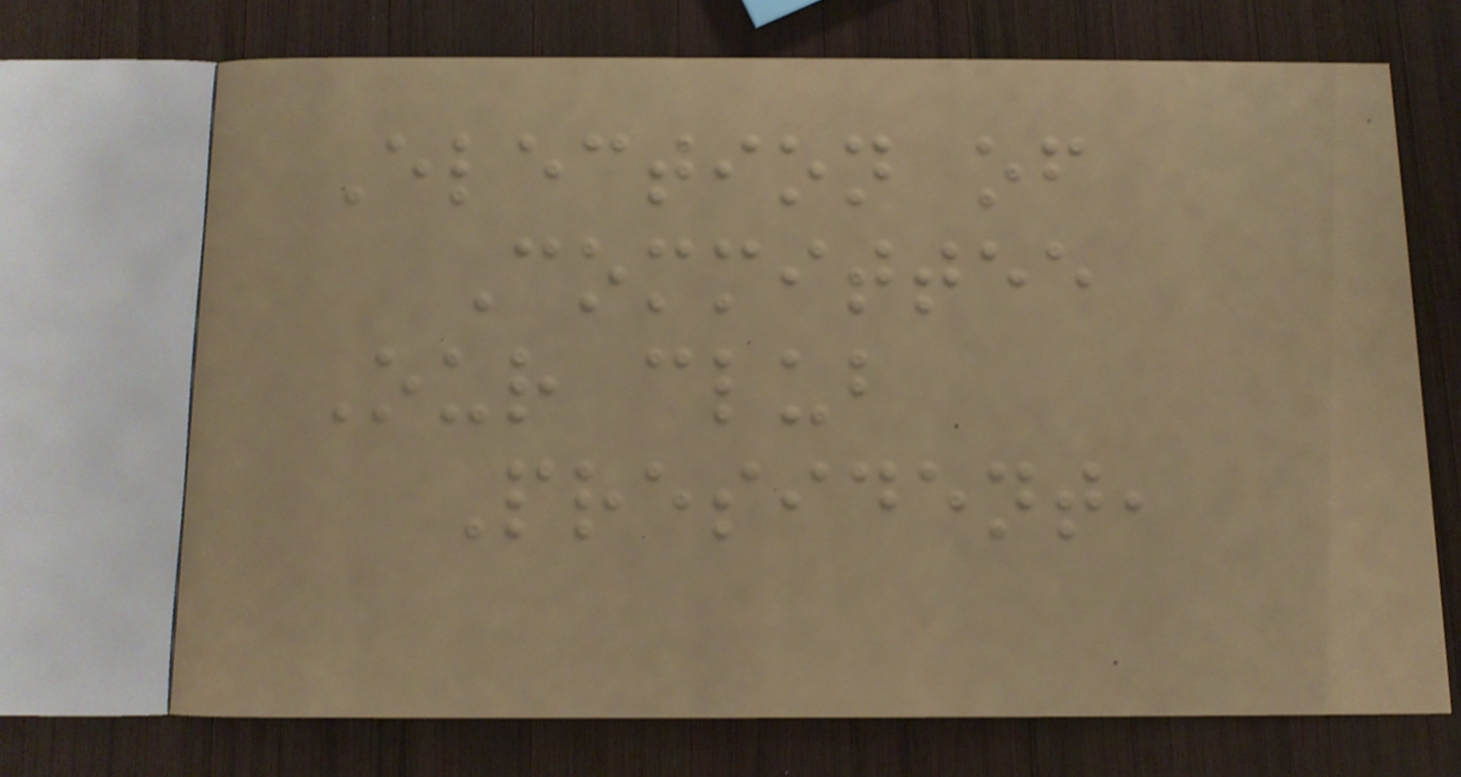Election of
Committee
Our club
President,
